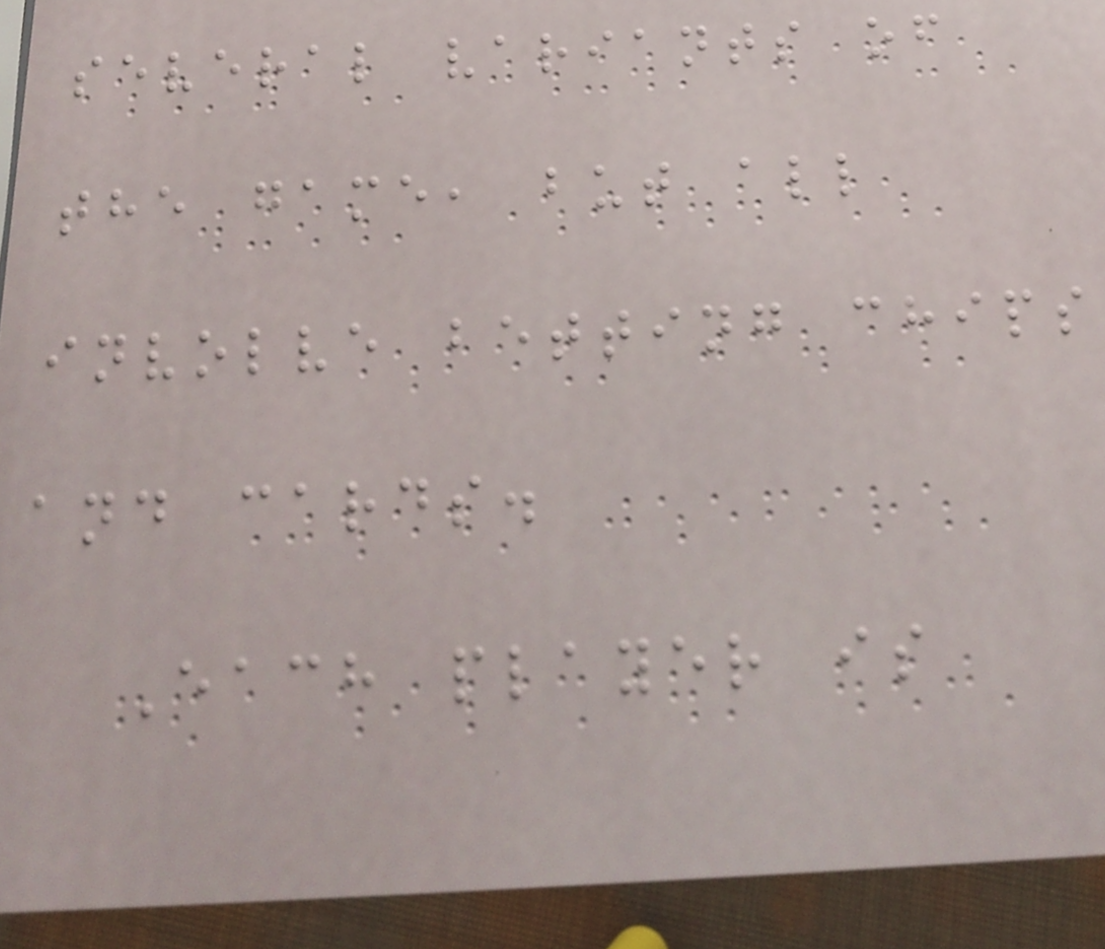several variants of
the game, but all
involve betting chips
and cards.
Each player is
